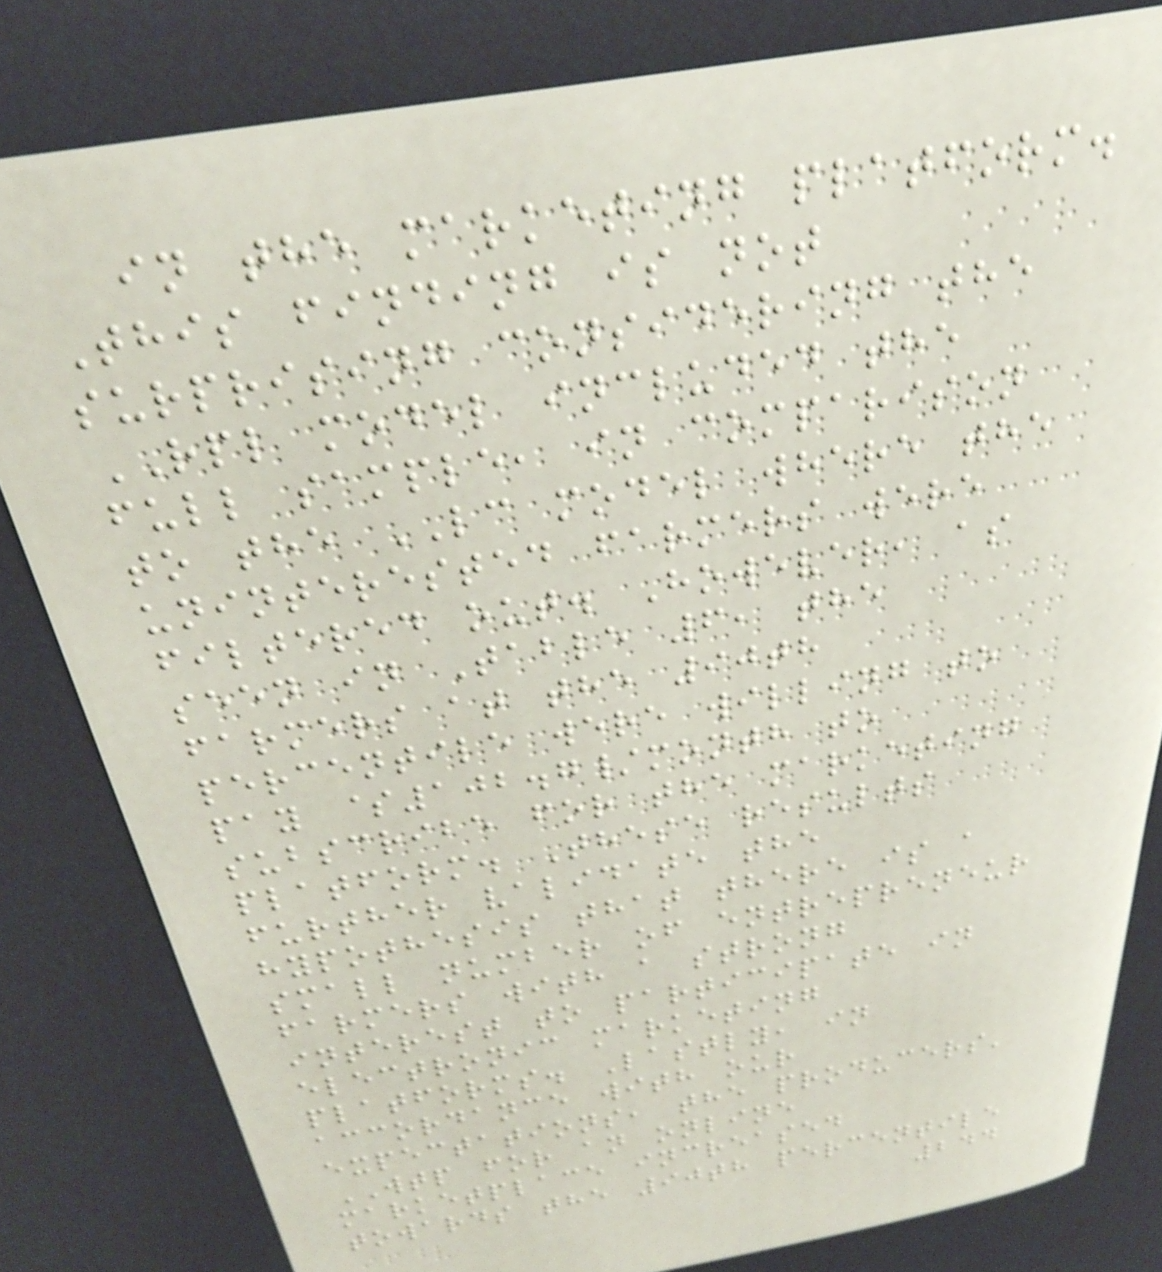in the marketing platform.
This finding is not
surprising considering the
RPL model included the
full sample, in comparison
to the LC model where the
uninterested farmers were
filtered out. However, as
seen in Table 6, the
farmers at the 90th
percentile were willing to
pay $102.7/month to
subscribe for the marketing
platform. These results
further validate the
hypothesis that there is a
small number of entrepreneur
farmers with a strong
interest to participate in
electronic marketing
platforms. Lastly, in
accordance with our
expectations, the producers'
WTP for an online
marketplace increased
towards the 90th percentile
244
